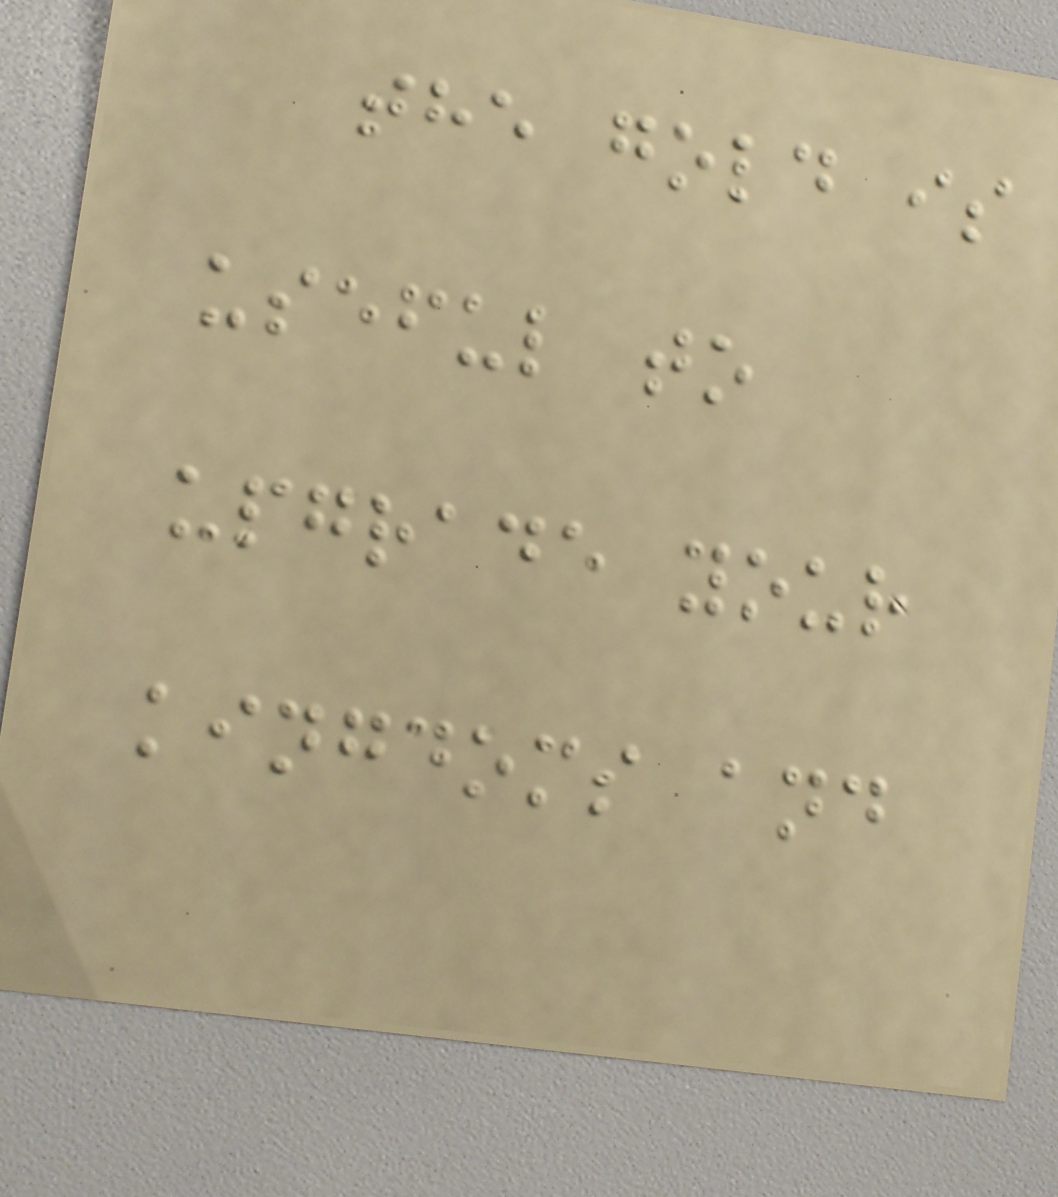the gold is
useful to
upgrade your
kingdoms and
